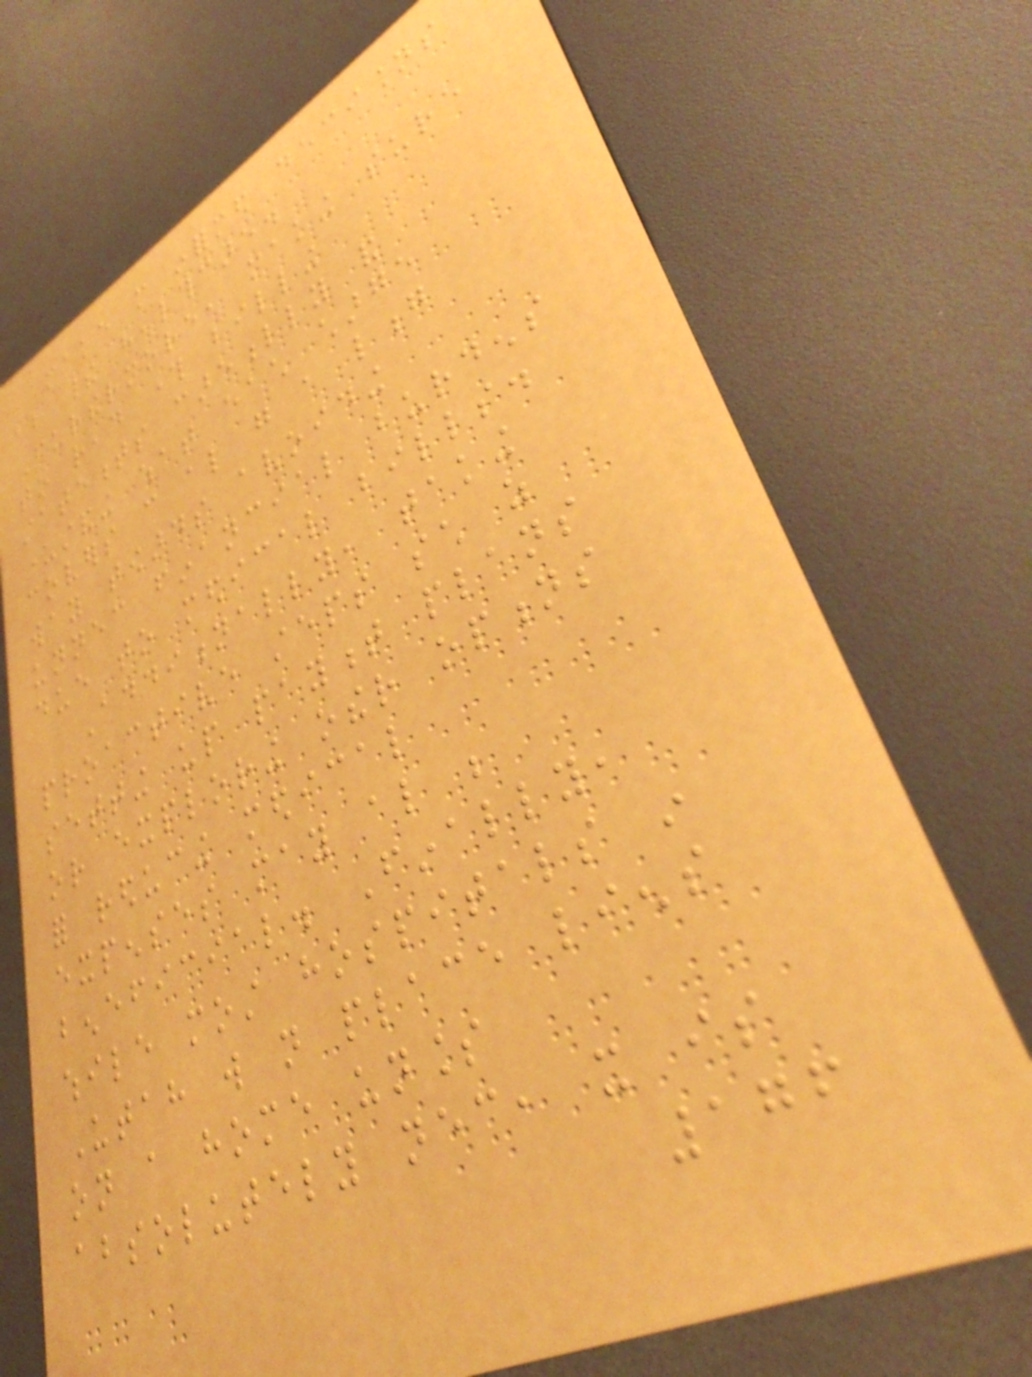make more informed decisions
about their healthcare.
Furthermore, making sure
to read through billing
statements carefully and
understanding what each charge
covers can also go a long
way towards avoiding
unnecessary financial burdens
due to medical bills.
Additionally, taking
proactive steps such as
setting up payment plans
or exploring other options
for reducing medical
expenses may also be
beneficial. Finally,
while most hospitals in
Utah will not place liens
on a home unless
absolutely necessary, it is
176
